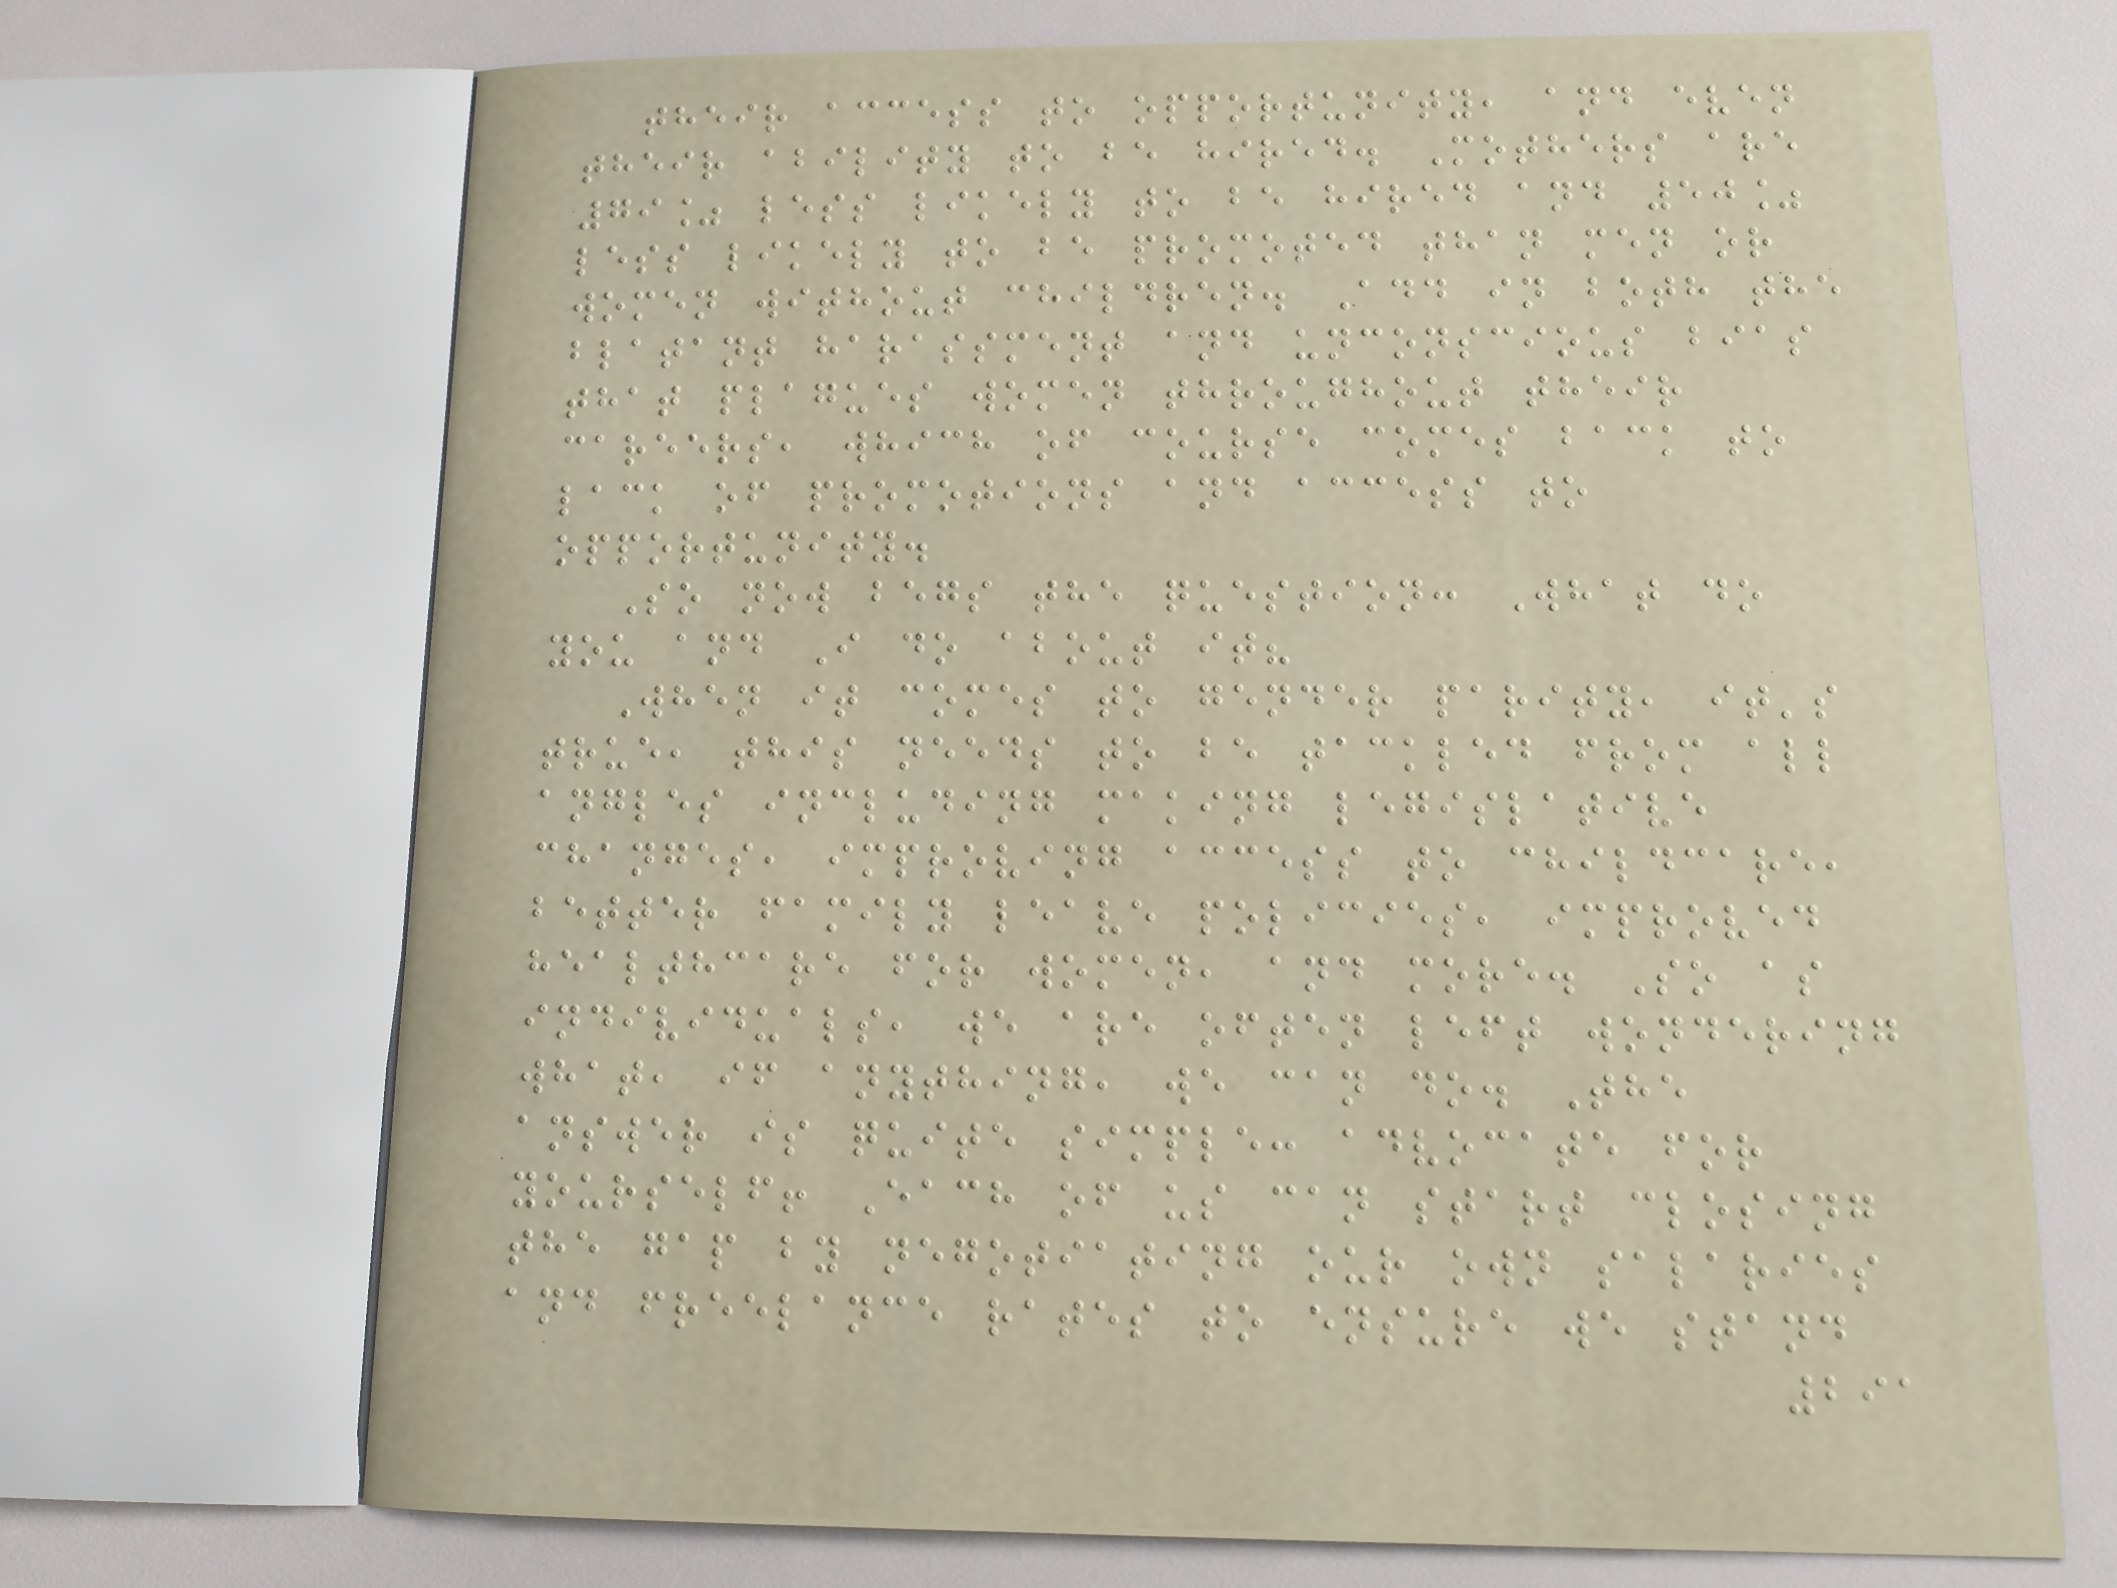their access to opportunity, and even
their ability to be hired. Mothers are
79% less likely to be hired and 50%
less likely to be promoted than men or
women without children. Add in both the
blatant harassment and unconscious bias
that plagues women throughout their
careers, which of course comes back to
lack of promotions and access to
opportunity.
So now begs the question: What do
you and I do about it?
When it comes to gender parity, it's
true, this needs to be tackled from all
angles including making legislative
changes, improving access to childcare,
better family leave policies, improved
healthcare for women, and more. So as
individuals, we are often left wondering
what, if anything, we can do. The
answer is quite simple: advocate for
yourself! Each of us can start closing
the gap by negotiating our own salaries
and freelance rates to ensure we stand
291
